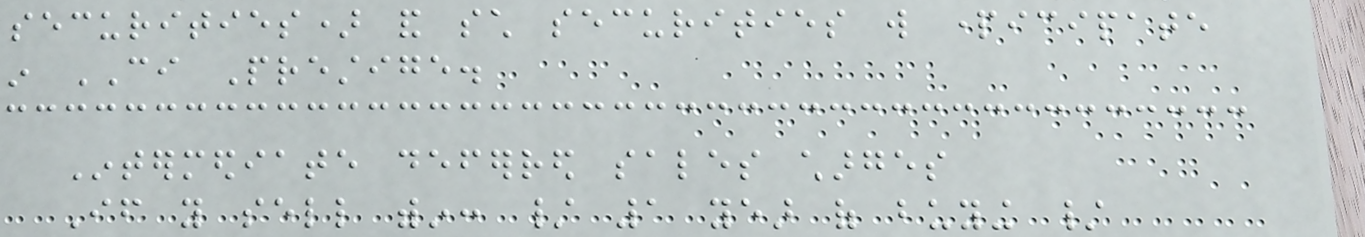securities) and such securities will participate
in CI Prestige.
Intermediate deferred sales charges
If you sell within: / 1 year of buying /
